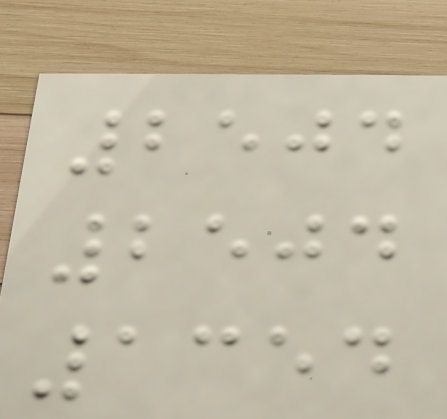2504
2504
1354
